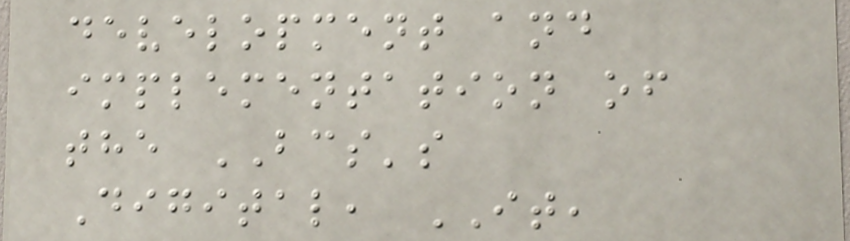development and
implementation of
the BCS's
Digital, IT,
